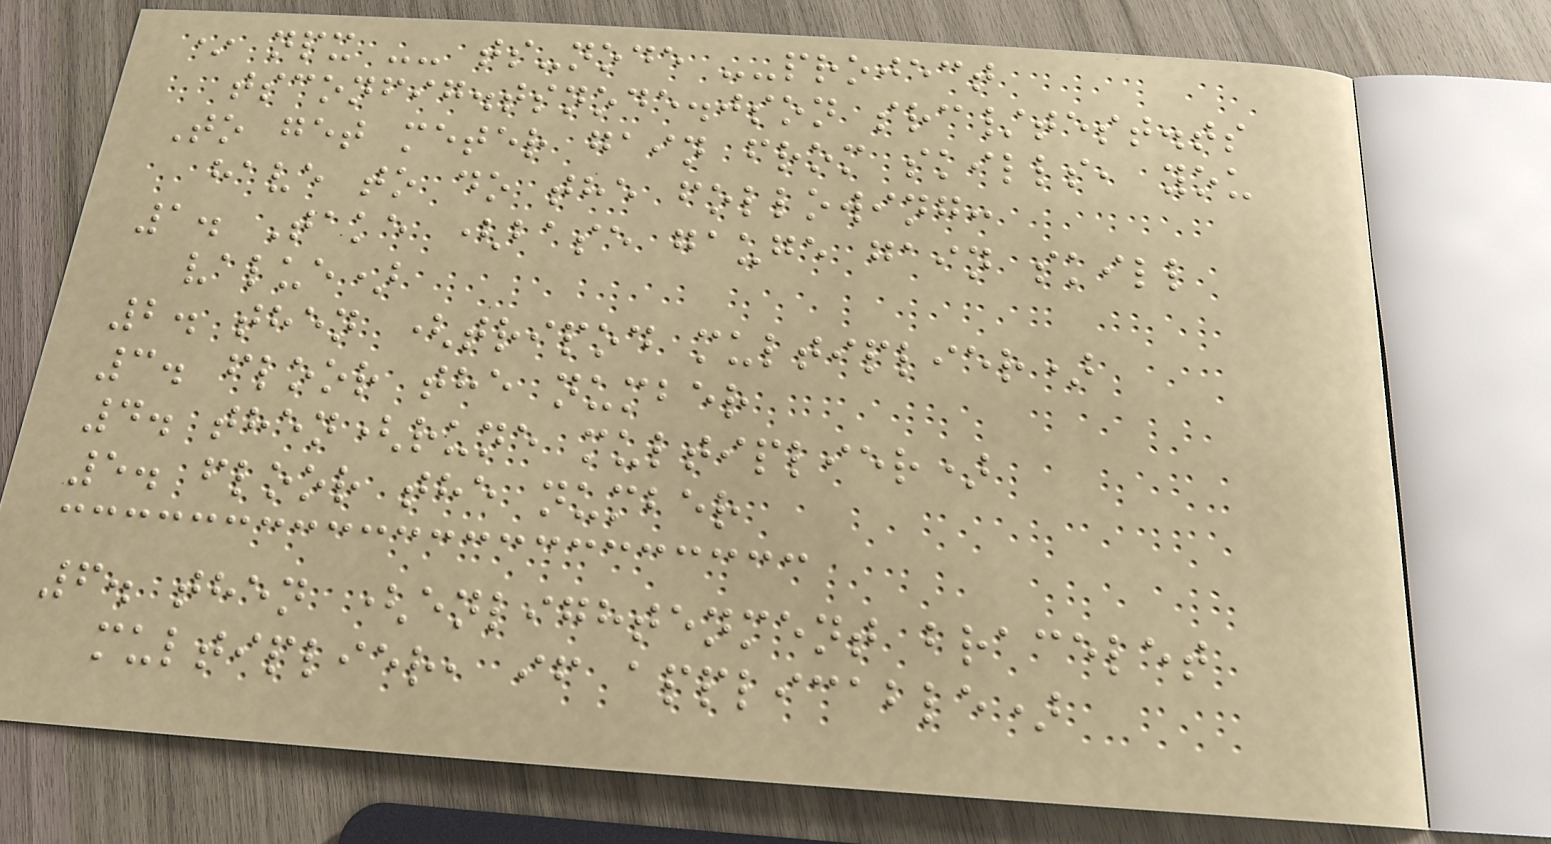* npx -- ts-node --project
tsconfig.tsnode.json src/test.ts
To get meter gain from skills, you
have to do the following:
1. Take (base gauge gain skill
value)
2. then (tripod multiplier)
3. floor the number
4. then(rune multiplier)
5. floor the number
6. then (enlightenment bracelet
multiplier, if applicable)
